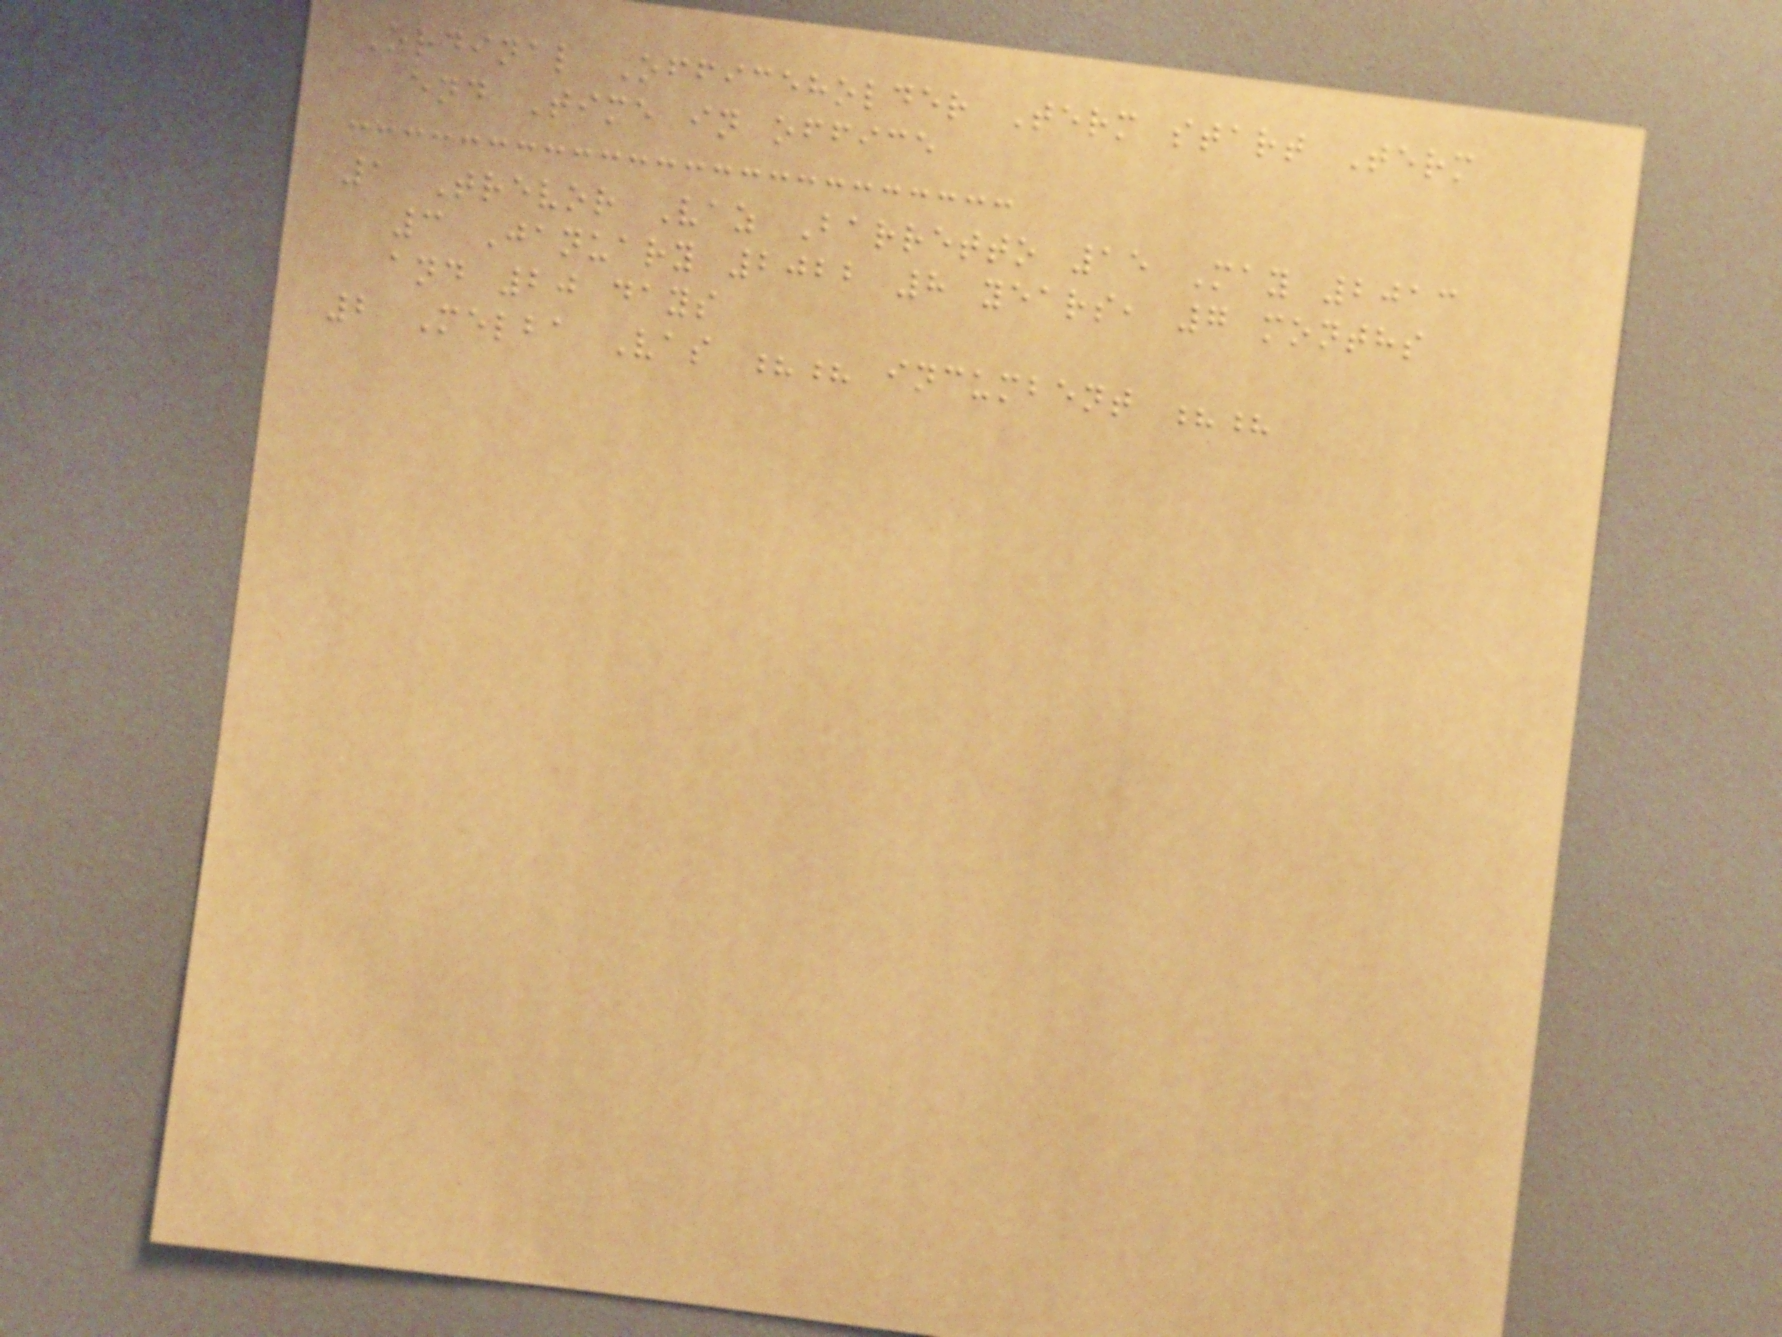Ordinal Officeholder Term start Term
end Time in office
1 Trevor Vaz Barretto 15 May 2013
3 January 2022 8 years, 7 months
and 20 days
2 Melba Vas ?? incumbent ??
